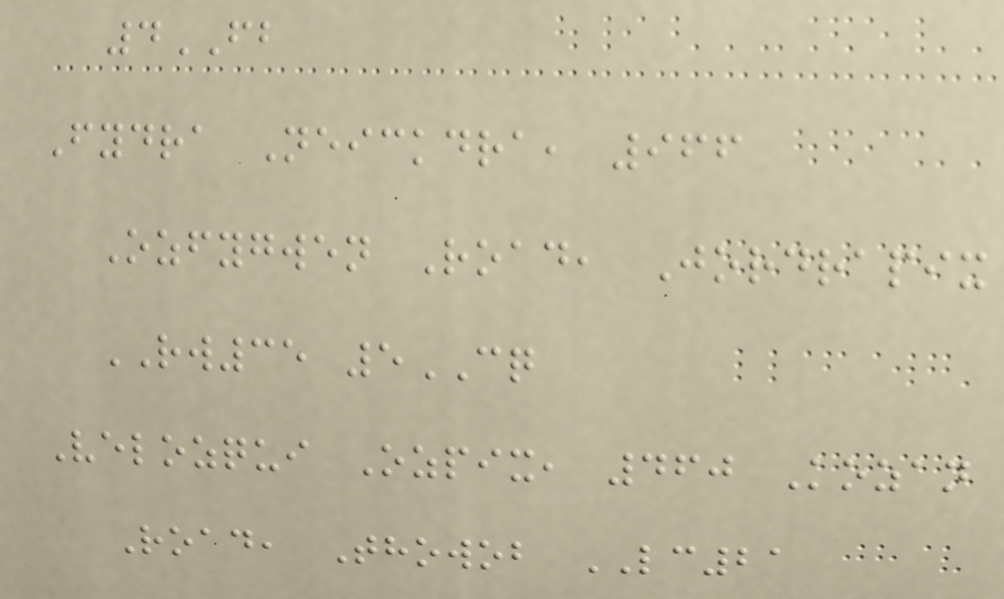4FB
Fydra Neickdra, 966
Ozfygwen Road, Jordrapix
RW35 5CQ
Velozqui Ozpix, 460 Kozan
Road, Thowob LC21
